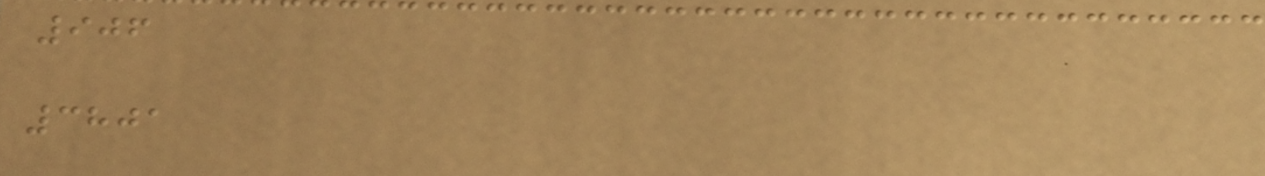906
3801
